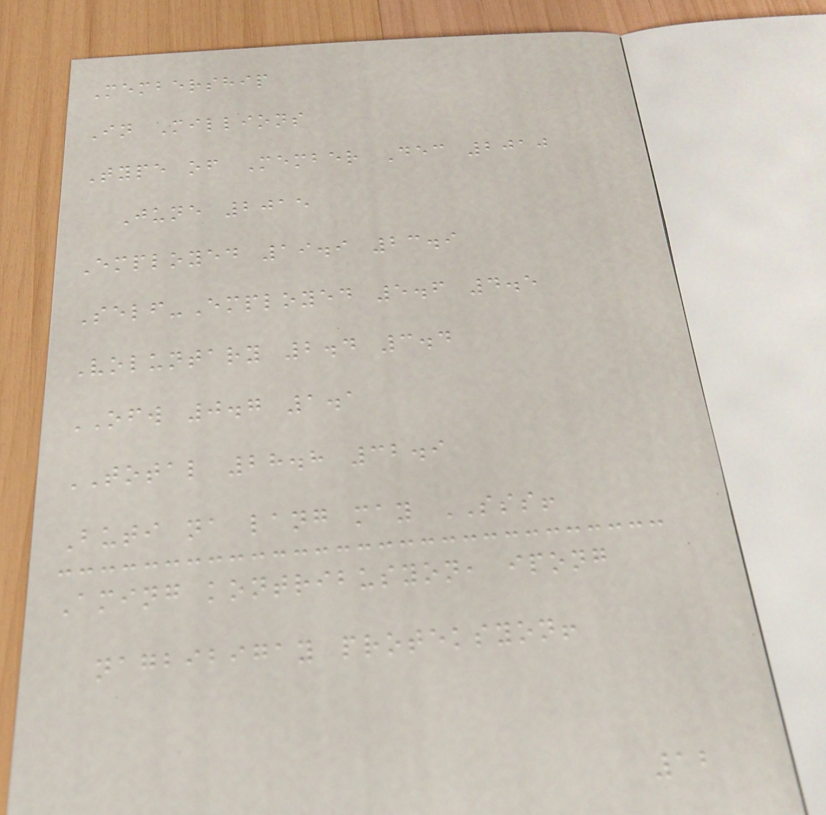Membership
In Millions
Type of Member Dec 2010
June 2015
Employed 19.9 23.9
Self-Employed 5.6 4.5
Voluntary 2.4 3.4
OFW 0.7 1.1
TOTAL 28.8 32.9
Buti na lang may SSS!
Aming kontribusyon, ipong
nagbibigay proteksyon!
12
